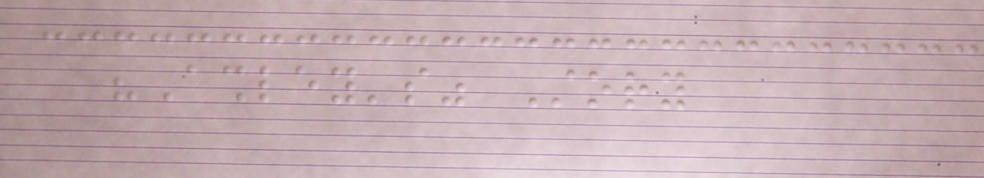"Ashley's" Story
